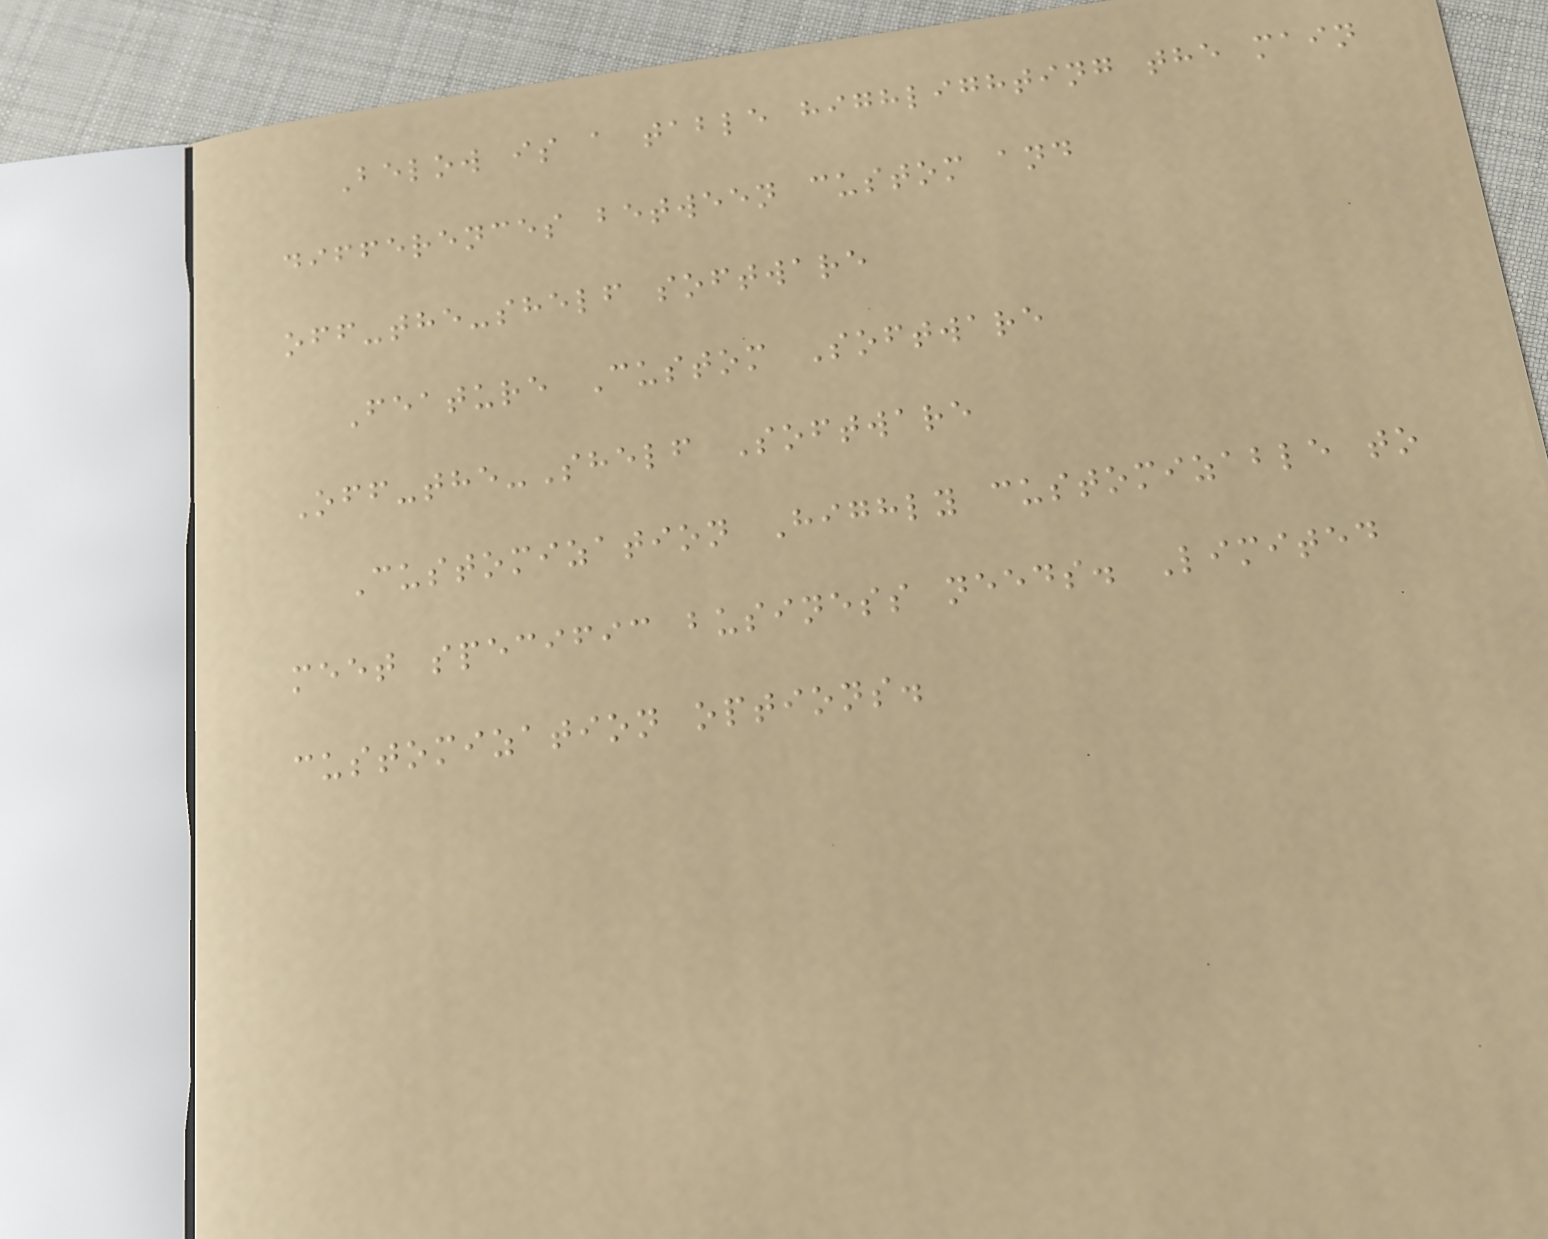Below is a table highlighting the main
differences between custom and
off-the-shelf software
Feature Custom Software
Off-the-Shelf Software
Customization Highly customizable to
meet specific business needs. Limited
customization options.
